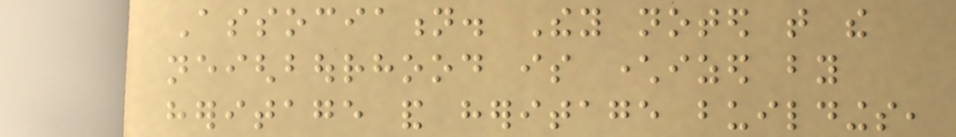Association. They noted that the
neighbourhood is characterized by
heritage and heritage buildings,
